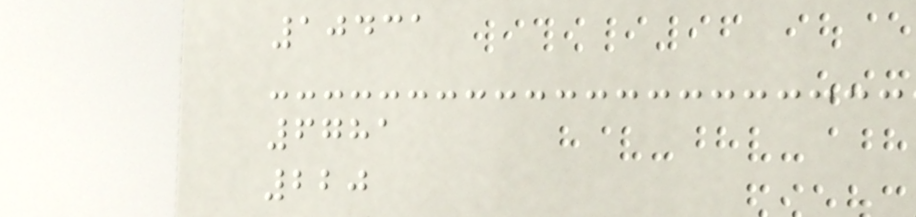10431
6781
220
